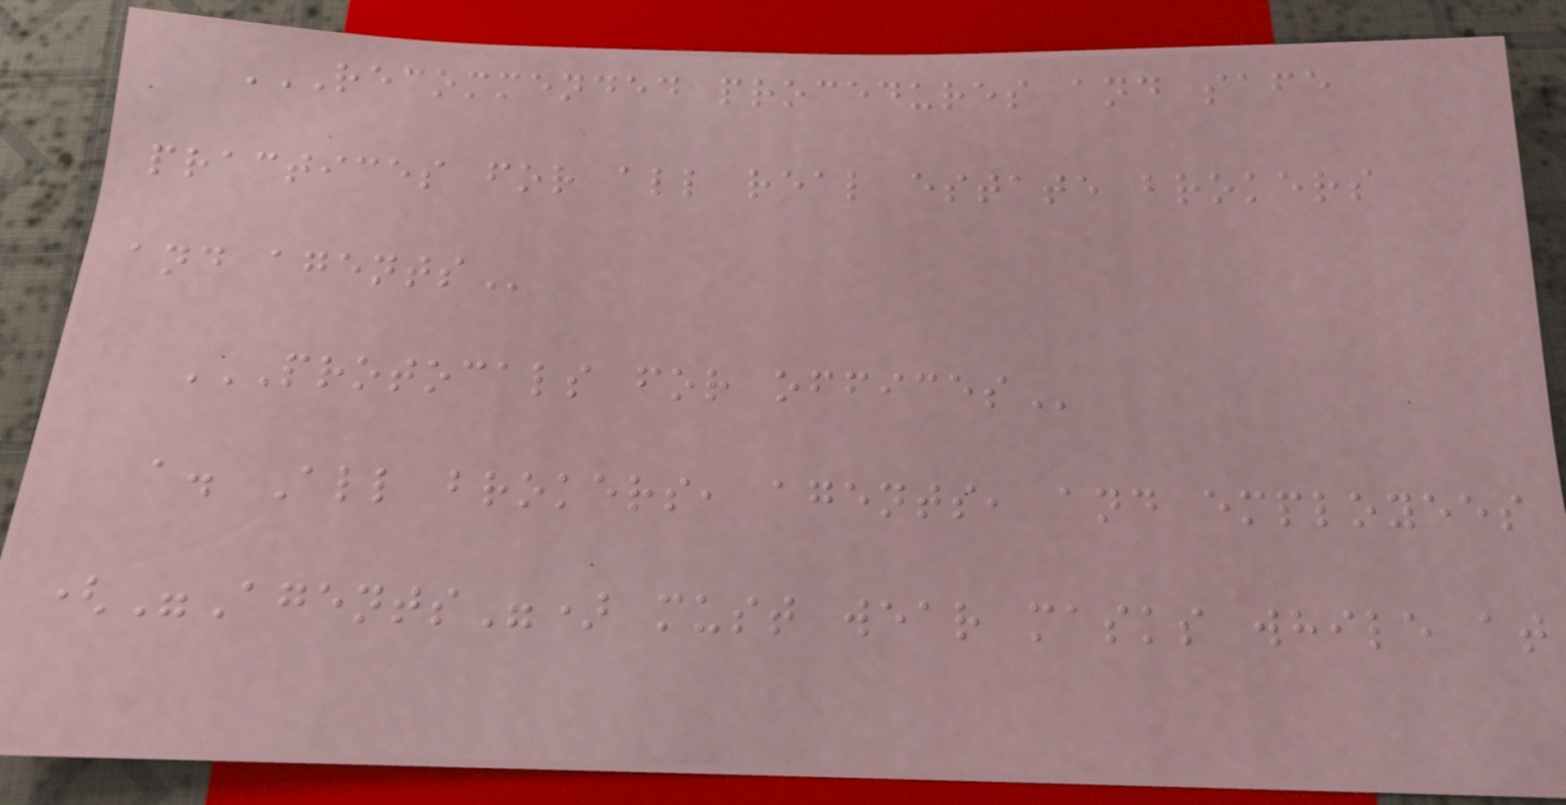RECOMMENDED PROCEDURES AND SAFE
PRACTICES FOR ALL REAL ESTATE BROKERS
AND AGENTS
PROTOCALS FOR OFFICES
a. All brokers, agents, and employees
("Agents") must wear masks while at
